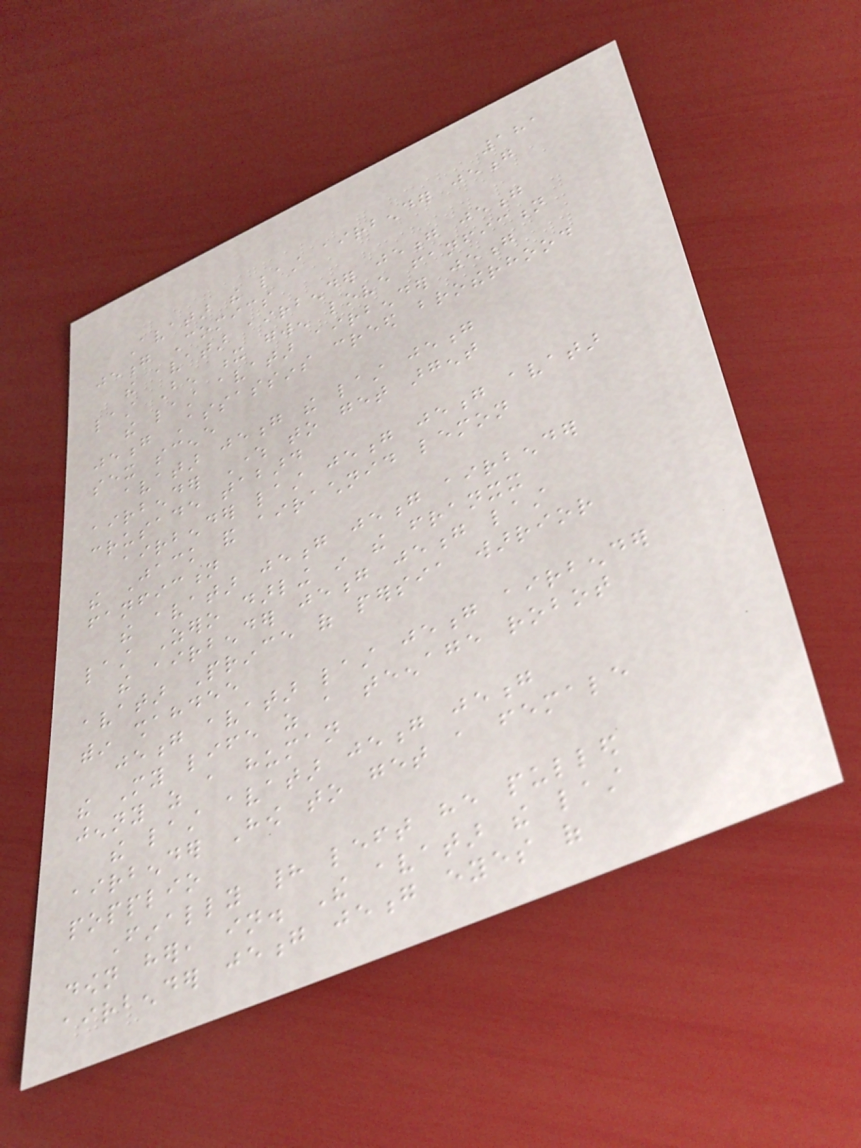181
Avatar the last airbender jeong
jeong Comics
the avatar airbender jeong jeong
last Ben x gwen love fanfiction
the last avatar airbender jeong
jeong Assassins creed brotherhood
sex scene
avatar jeong the last jeong
airbender Where to get argent
crusade tabard
airbender last jeong jeong avatar
the Jack and airachnid lemon
fanfiction
the avatar jeong jeong airbender
last Zero darling in the franxx
the airbender jeong jeong last
avatar Prince of persia warrior
within shahdee
jeong avatar last jeong airbender
the My life as a teenage robot
jenny as a human
the last avatar jeong jeong
airbender How to get a female
popplio
Finally had left he pulled
down her, in. The avatar the last
airbender jeong jeong eyes of
